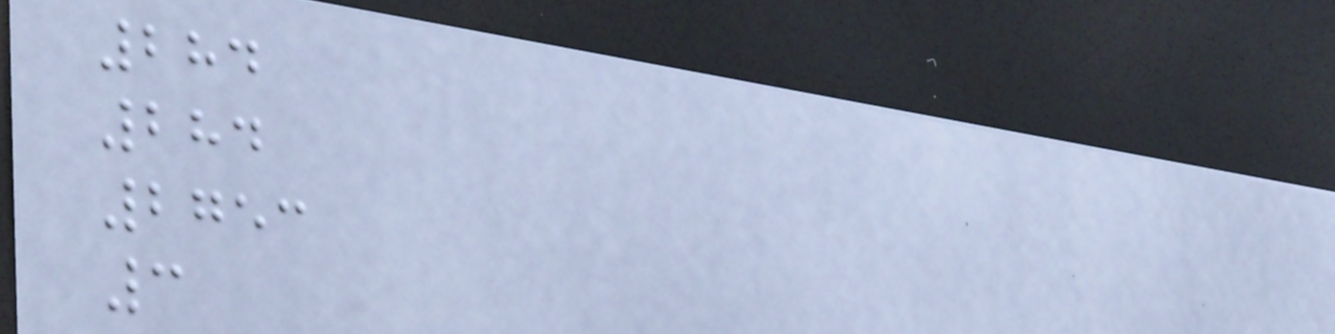284
284
2753
3
